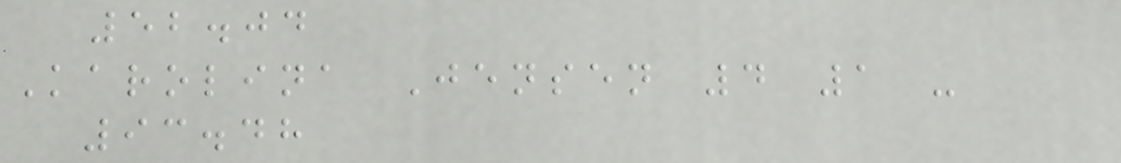52.04
Karolina Jensen 4 1 -
93.48
